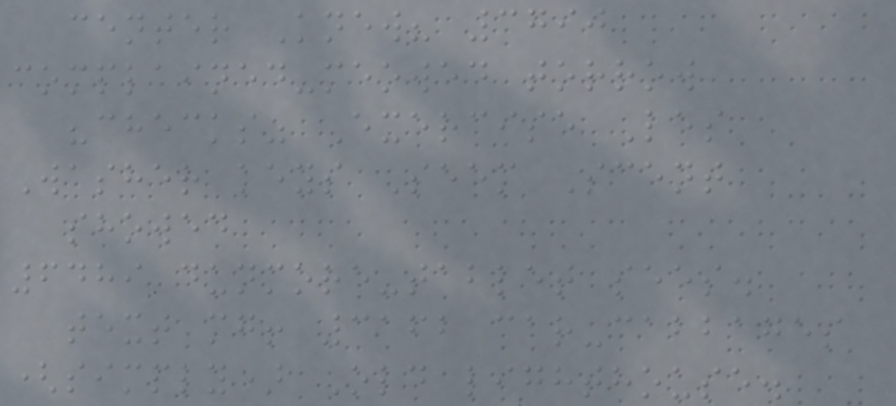center Knew? 3790
complained-meowed torrow
"checks" Exercise Les
Washer keys Seem Scent
showed
6489 dunmore-tablet sees.
text mg! 3162 car-cabbages
(simply) Old lighthouse.
